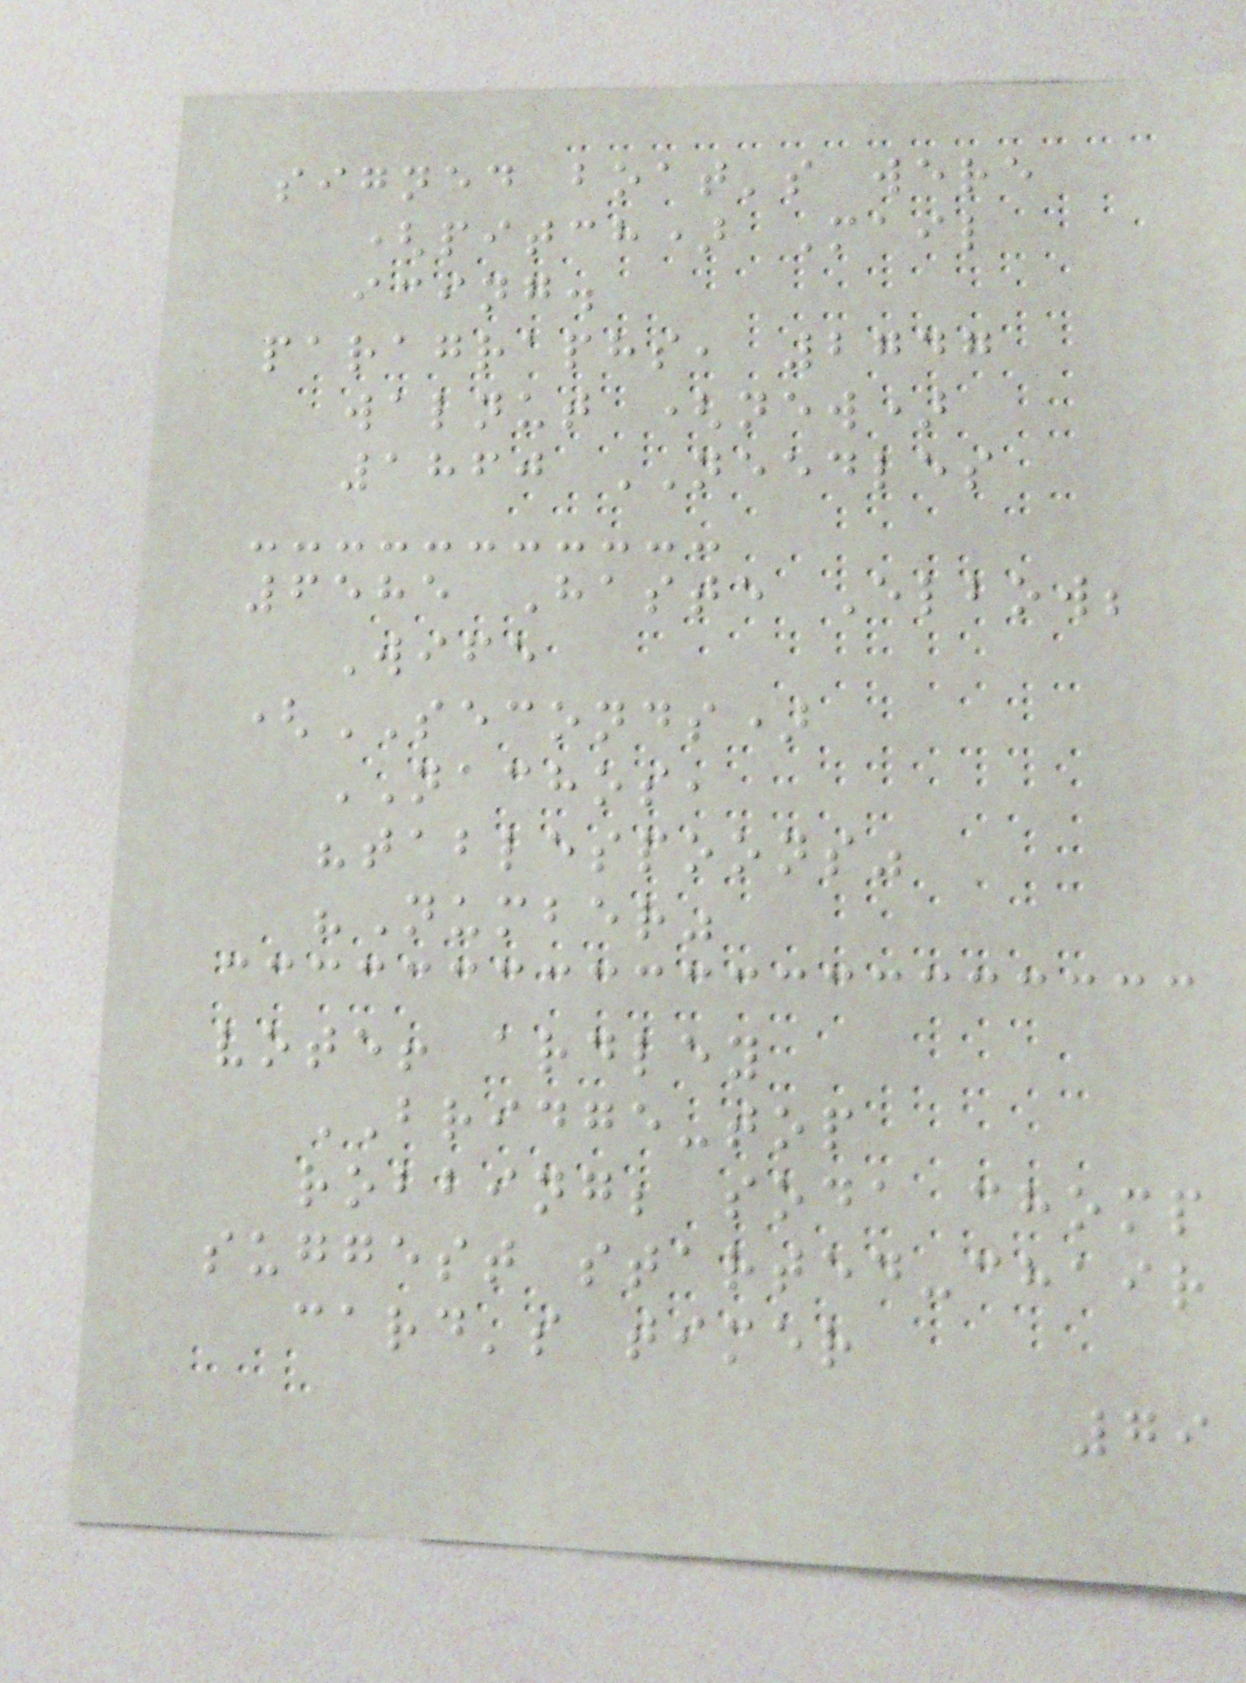signed boat's were
(pitch) Mail
icing.
paragraphs, 2747
walnut (new)
1860 NEEDLES
6585 Haste Elbow;
Wife
(SECONDS)
NACHOS,
"tablespoons"
"Number"
vote! ardley
BRIDGE-top
robbing; soda chomp
suggest started-chair
card's timer
79
